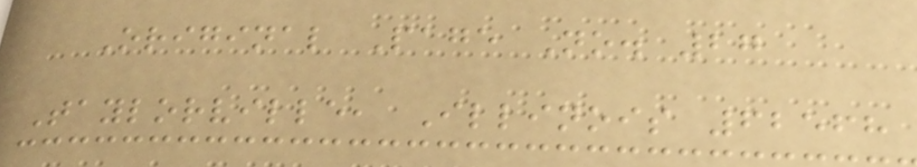Original Page No. 27
Taylorville, Illinois 62568
